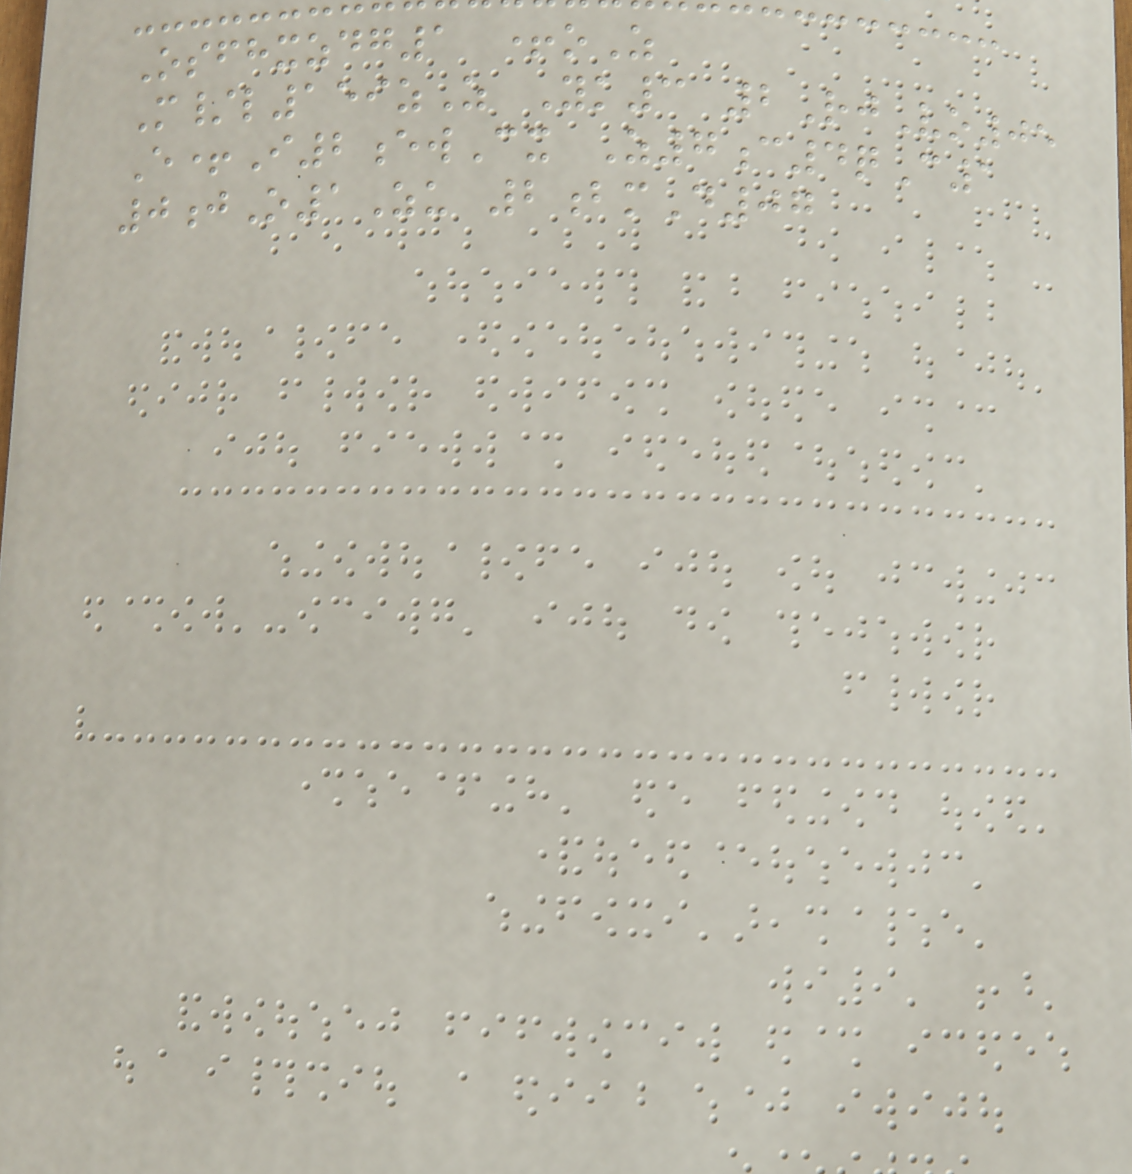Osfhxzdg1 +oZ
M/l159zZ Yk3 2RjVo05
E+I2ewCx Z7c4qC1
0jO1Zu 2bmD07
